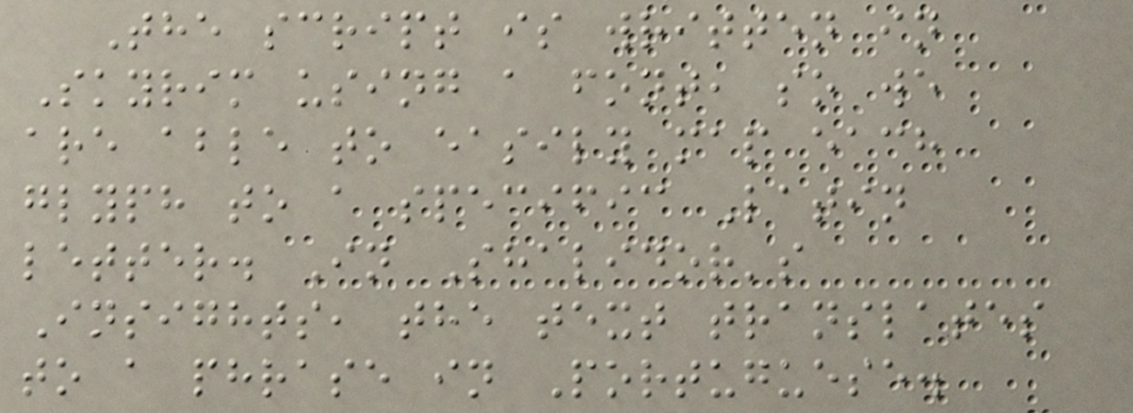The script is written in
Skyrim using a font, so we
are able to easily map each
glyph to a specific Latin
letter. In Shalidor's
Insights, the text translates
to a phrase in Portuguese.
